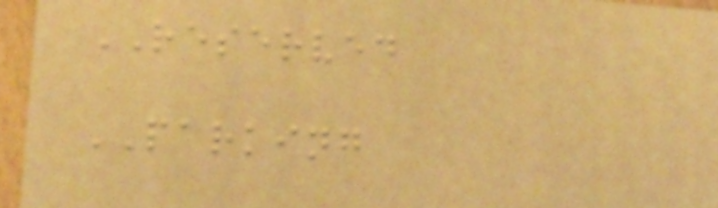RESERVED
PARKING
